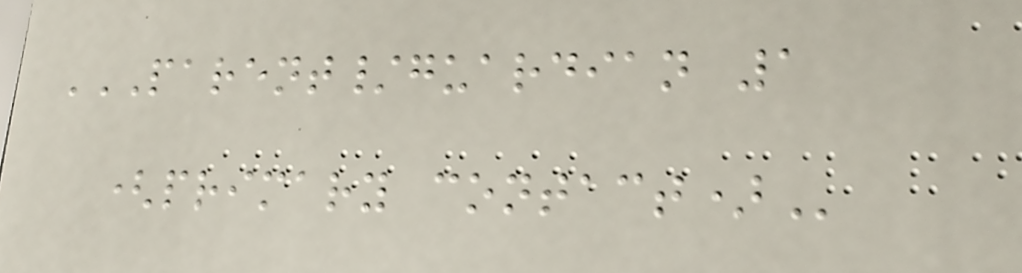PARENT/GUARDIAN 1
(PRIMARY CONTACT)
